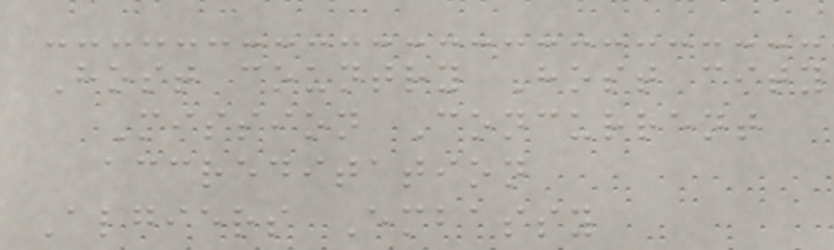Host country Host city
Mission Concurrent
accreditation
Algiers Embassy
